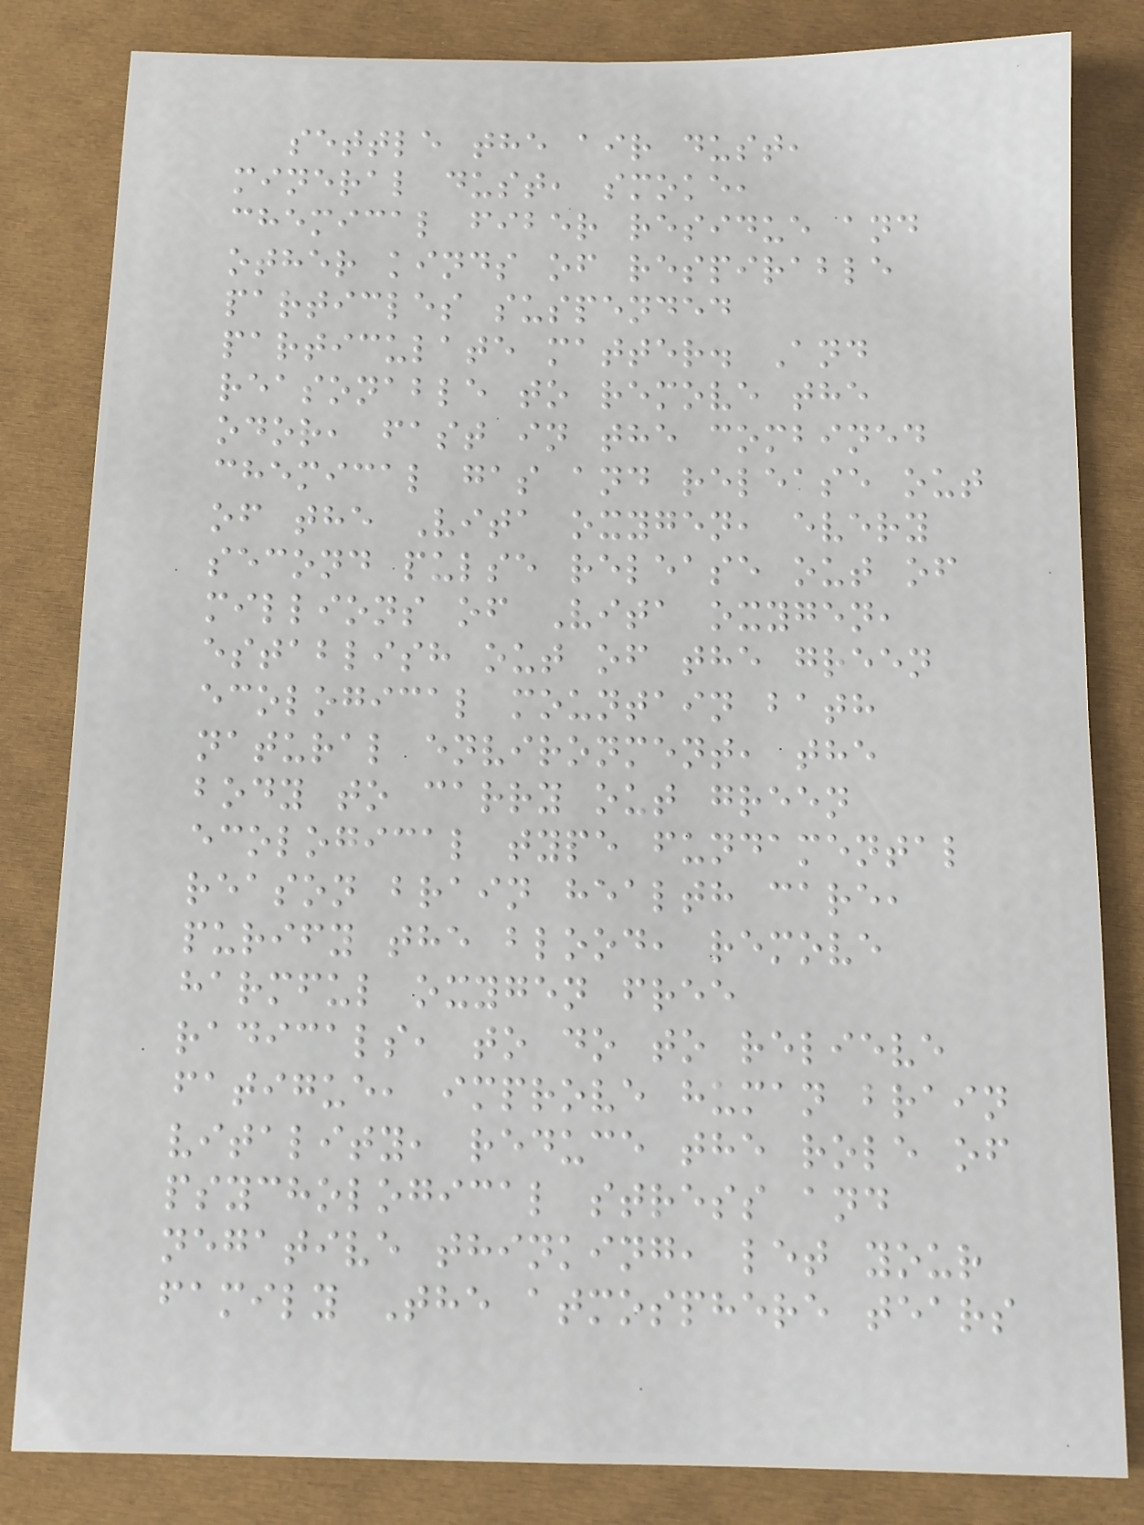settle the air dust,
mineral dust, smoke,
chemical fiber residue and
other kinds of respirable
particles suspended
particulate matter. And
reasonable to remove the
odor, fast in the combined
chemical gas and release out
of the Vita oxygen, every
second pulse release out of
millions of Vita oxygen,
establish out of the green
ecological mountain bath
natural environment, the
body to carry out green
ecological type fundamental
reason brain health care,
purify the blood, remove
harmful oxygen free
radicals, to do to relieve
fatigue, improve human brain
vitality, reduce the role of
psychological stress and
negative thinking, let your
family The atmosphere tears
